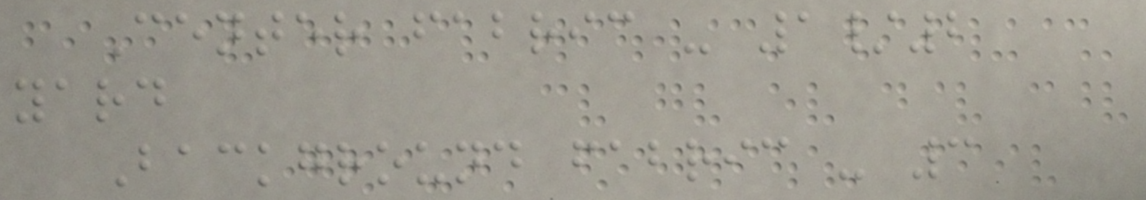Center fabric - 1/2
yard
Background fabric - 3
